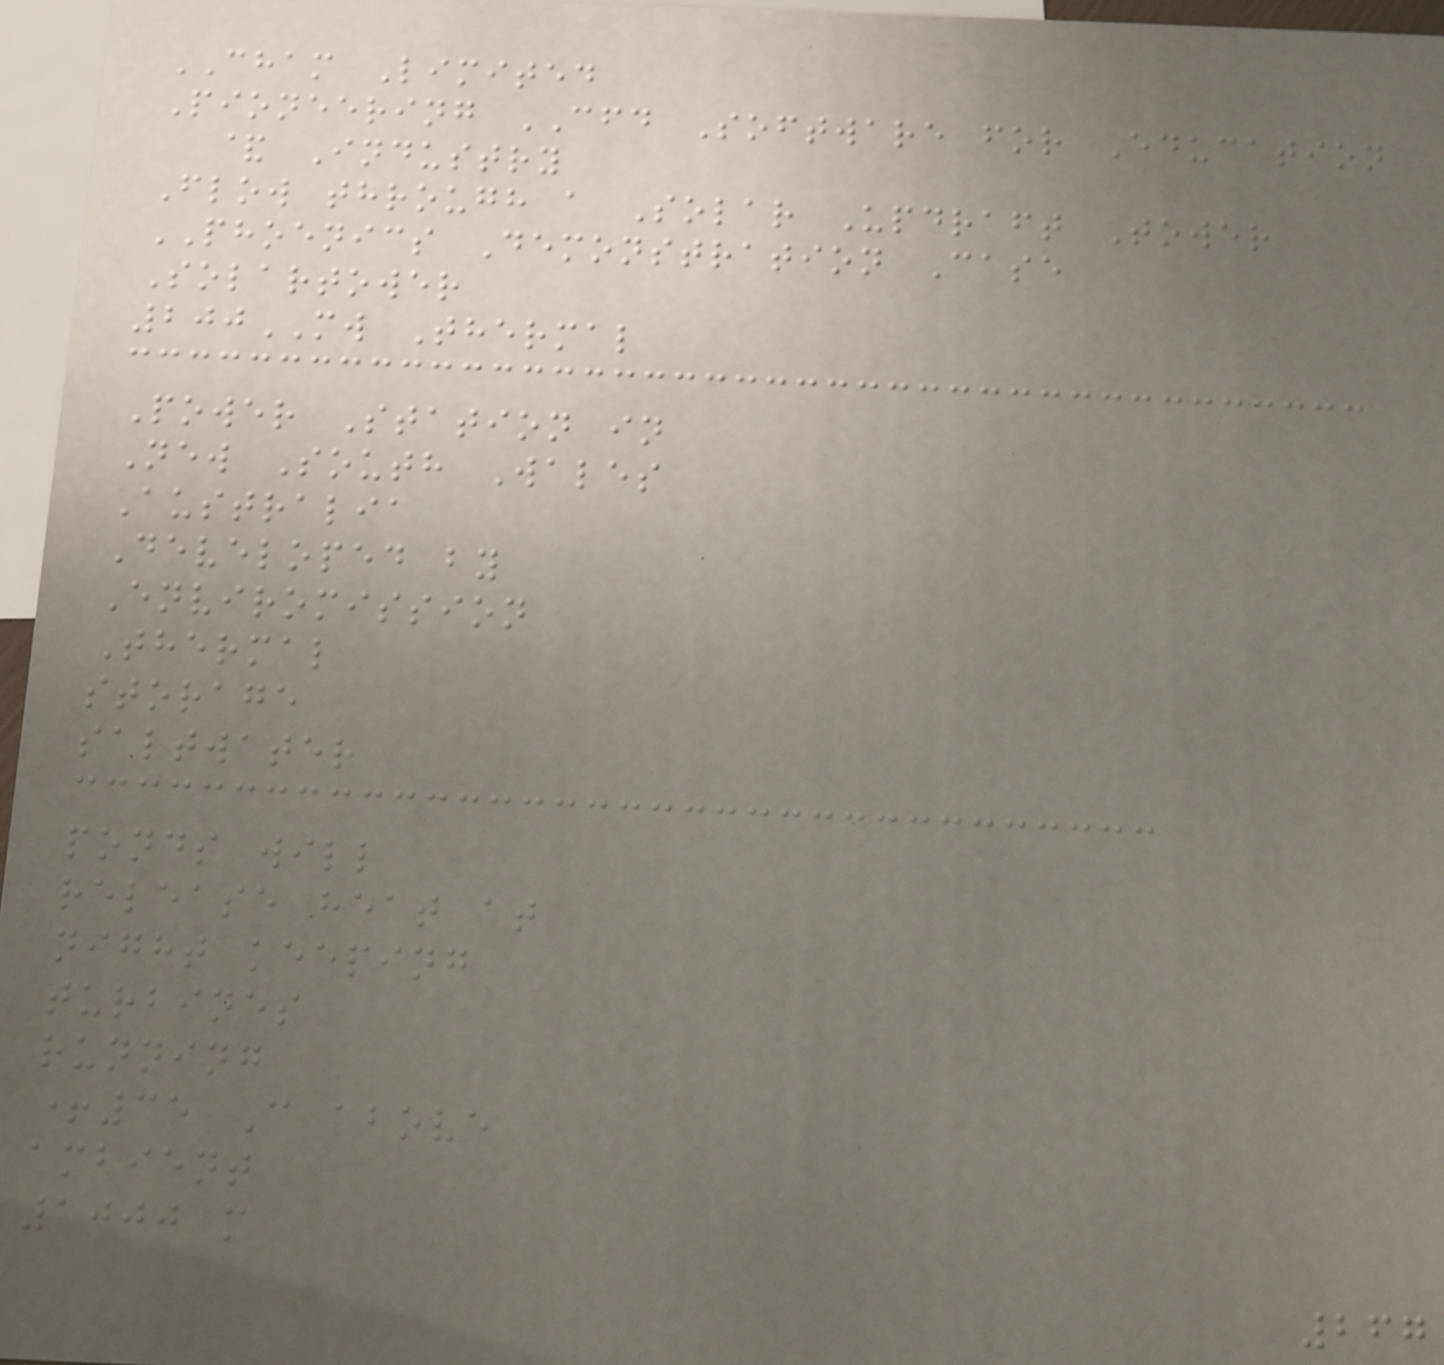CHAM Limited
Pioneering CFD Software for Education
& Industry
Flow through a Solar Updraft Tower
PHOENICS Demonstration Case
Solartower
200MW Thermal
Power Station in
New South Wales
Australia
Developed by
Enviromission
Thermal
storage
saltwater
ponds will
release heat at
night keeping
turbines
running
+35 C above
ambient
1000 m
267
